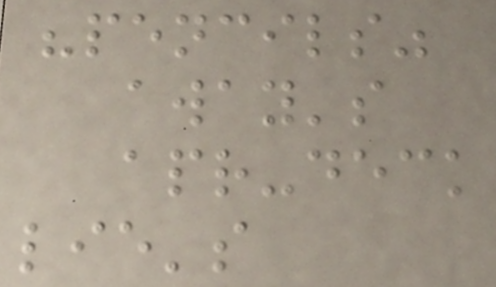"pencils"
away's
apr-deck
lie's
